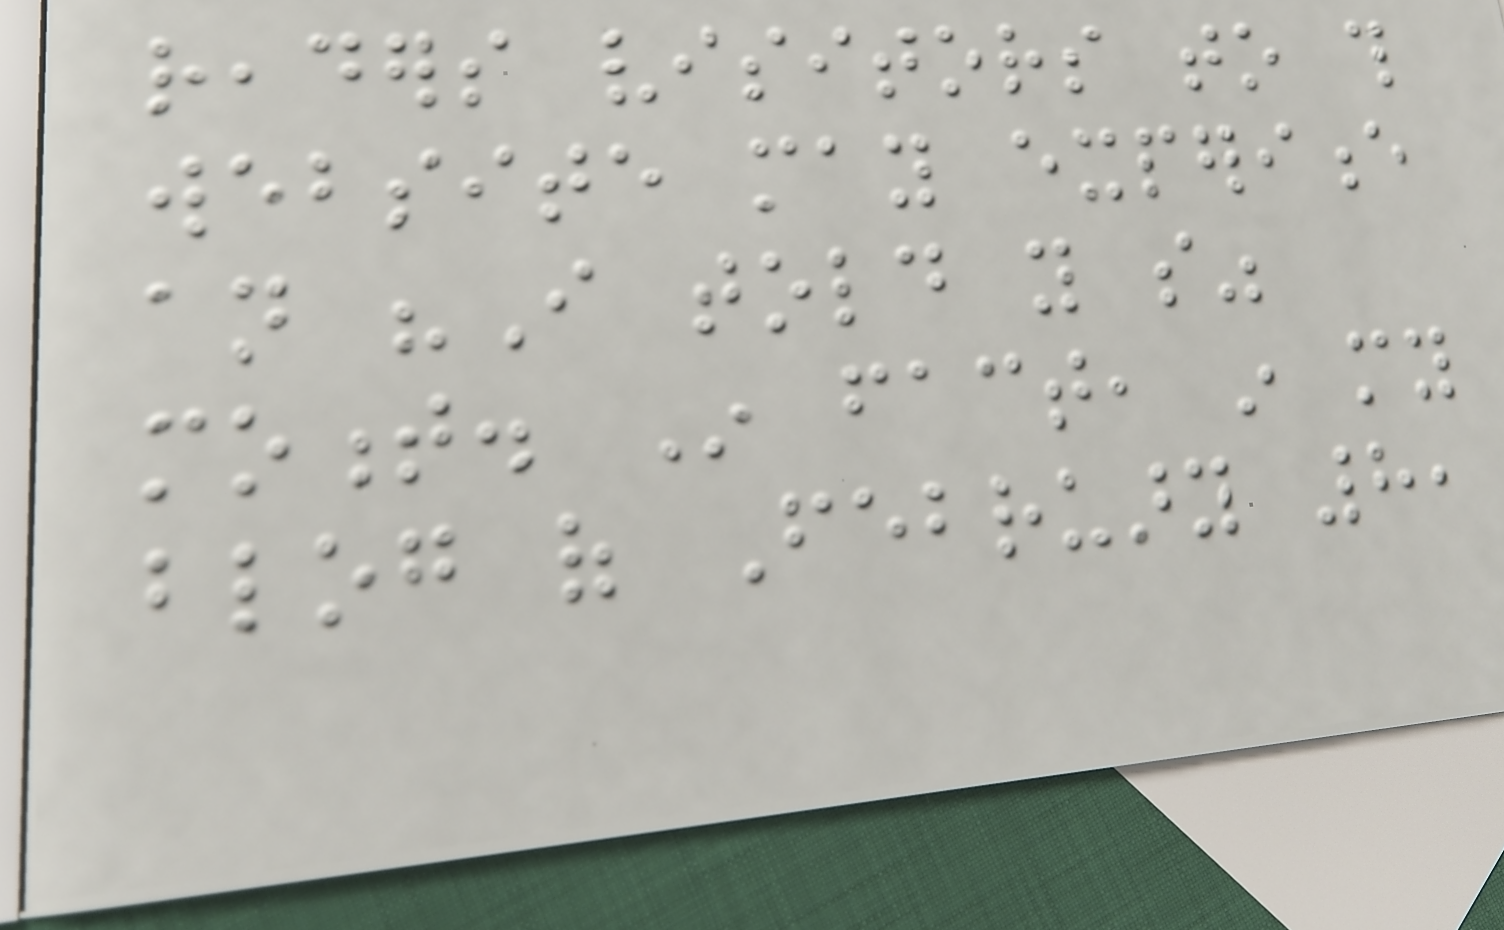readers visitors to this
website may experience
an "I told you so"
moment. In fact, in my
blog of February 8,
